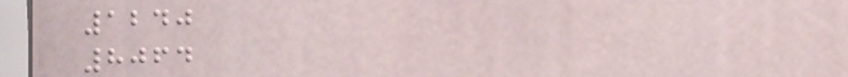1240
8064
